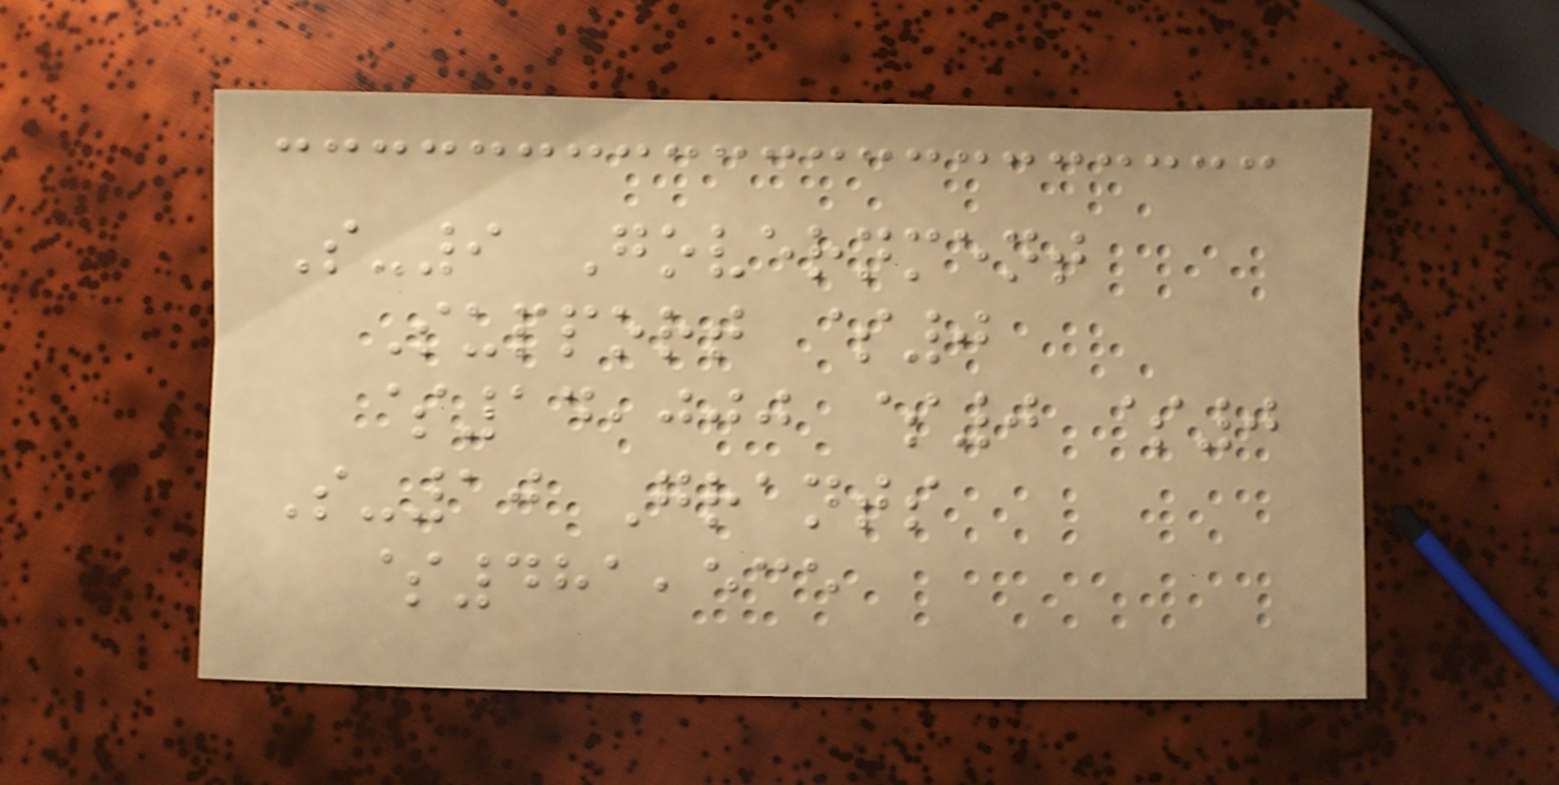S-9 Government
Support $0
$14,000 $0 $0
S-10 Grants
$481,535
